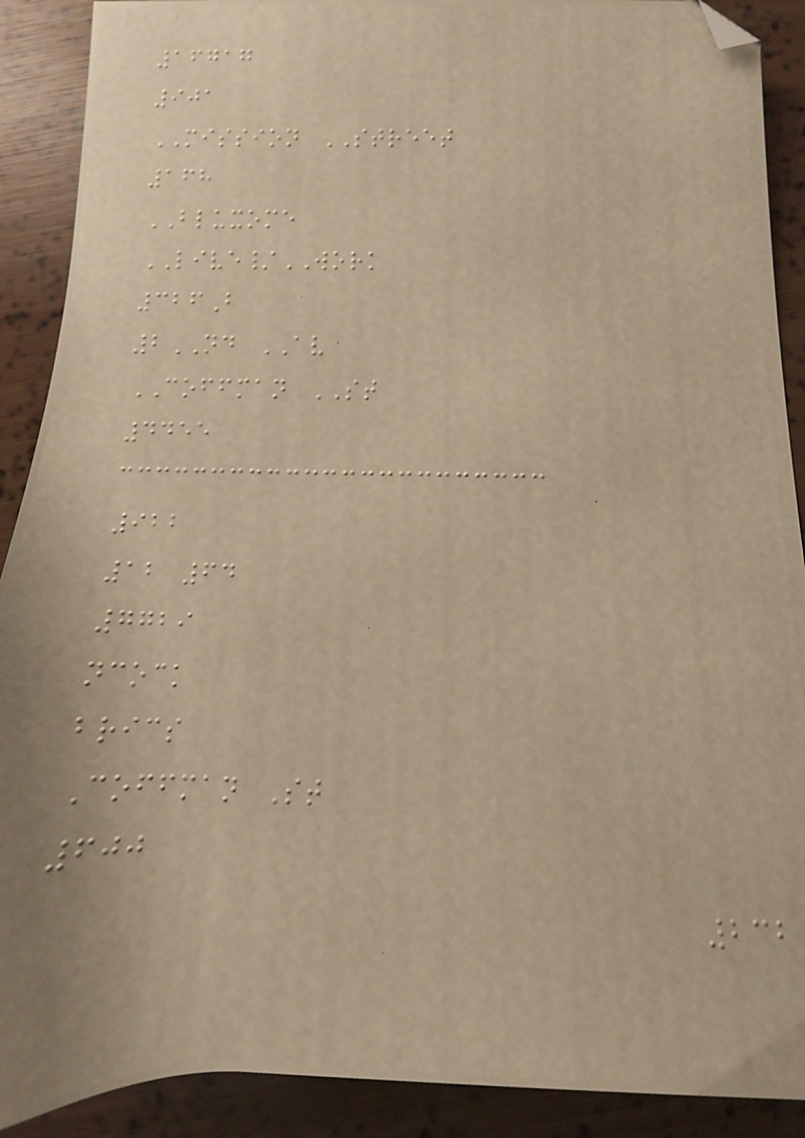16717
901
MISSION STREET
168
BLUXOME
LIVE/WORK
326B
2ND AV
COFFMAN ST
4455
922
12 64
7729
ncock
brics
Coffman St
600
232
